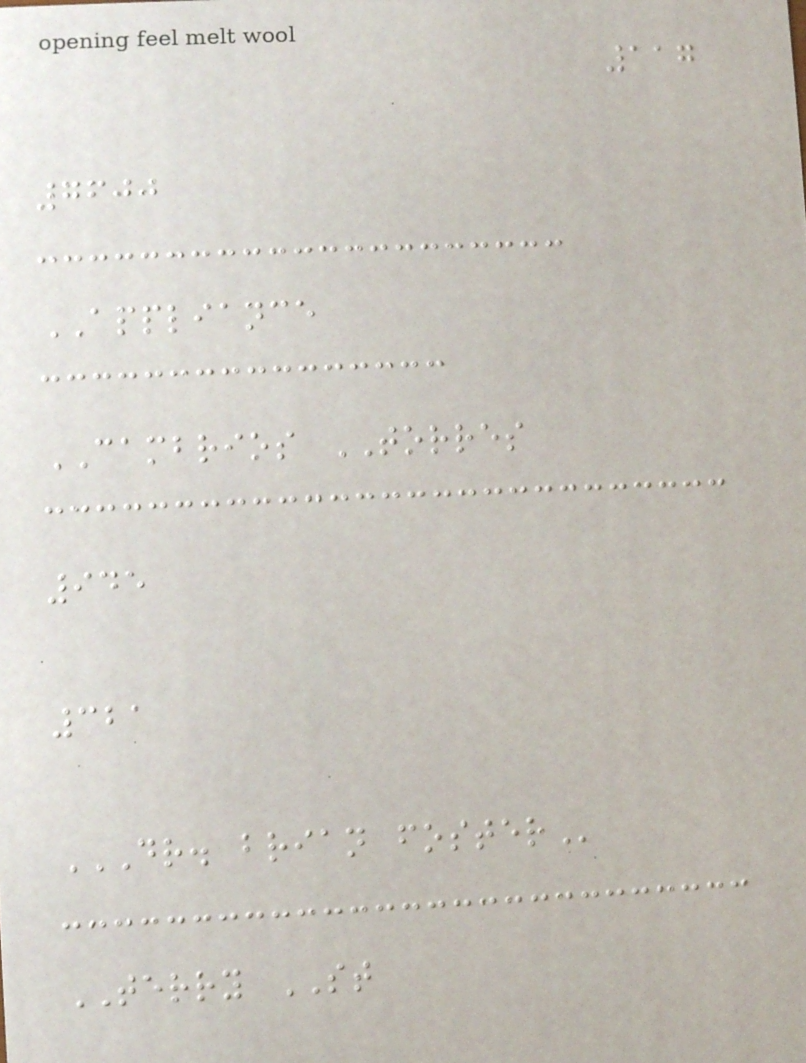117
7600
APPLIANCE
CAMBRIOS TORRES
945
321
DR. BRIAN FOSTER
TERRY ST
